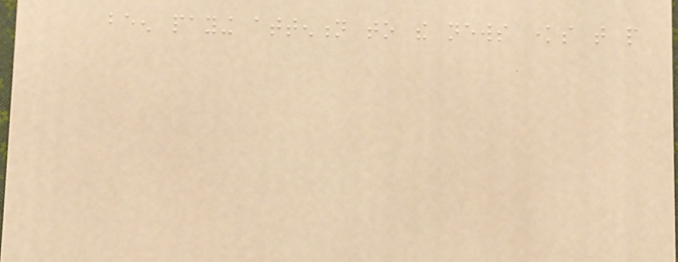been paying attention to the news knows that people
